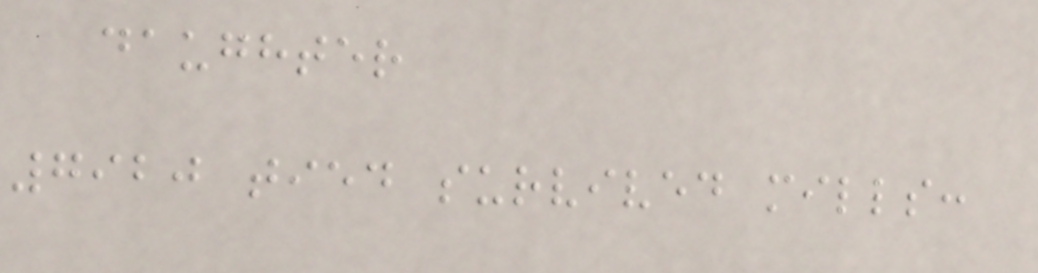daughter
7920 tied survived mills:
